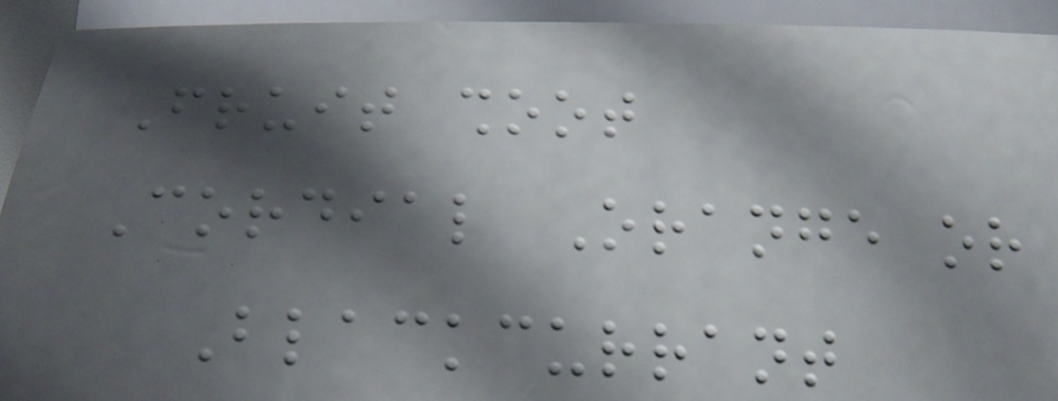Fruit shoot
Cordial Orange or
Blackcurrant
